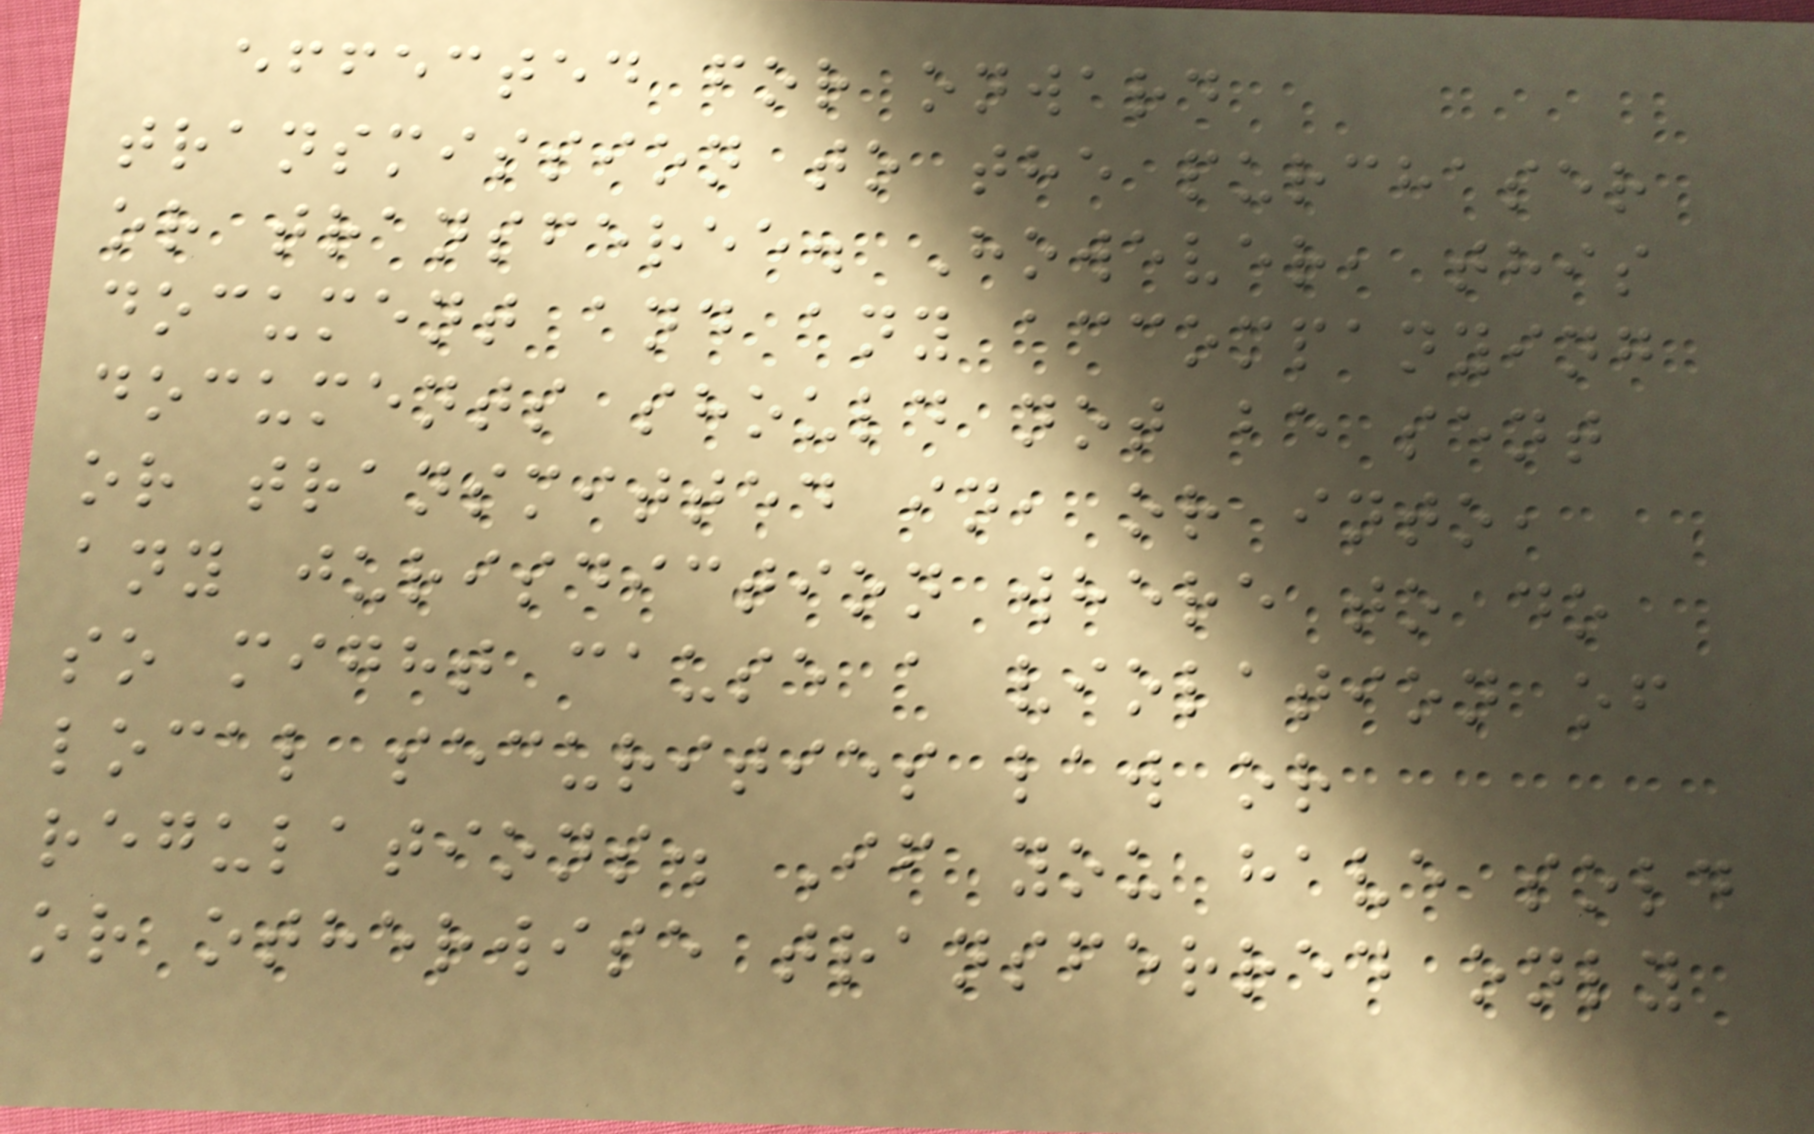effected for onward
transmission to the purchaser
or transferee. However, this
document and any accompanying
documents should not be sent
or transmitted in, or into,
any jurisdiction where to do
so might cause a violation of
local securities law or
regulations. If you have sold
or otherwise transferred only
